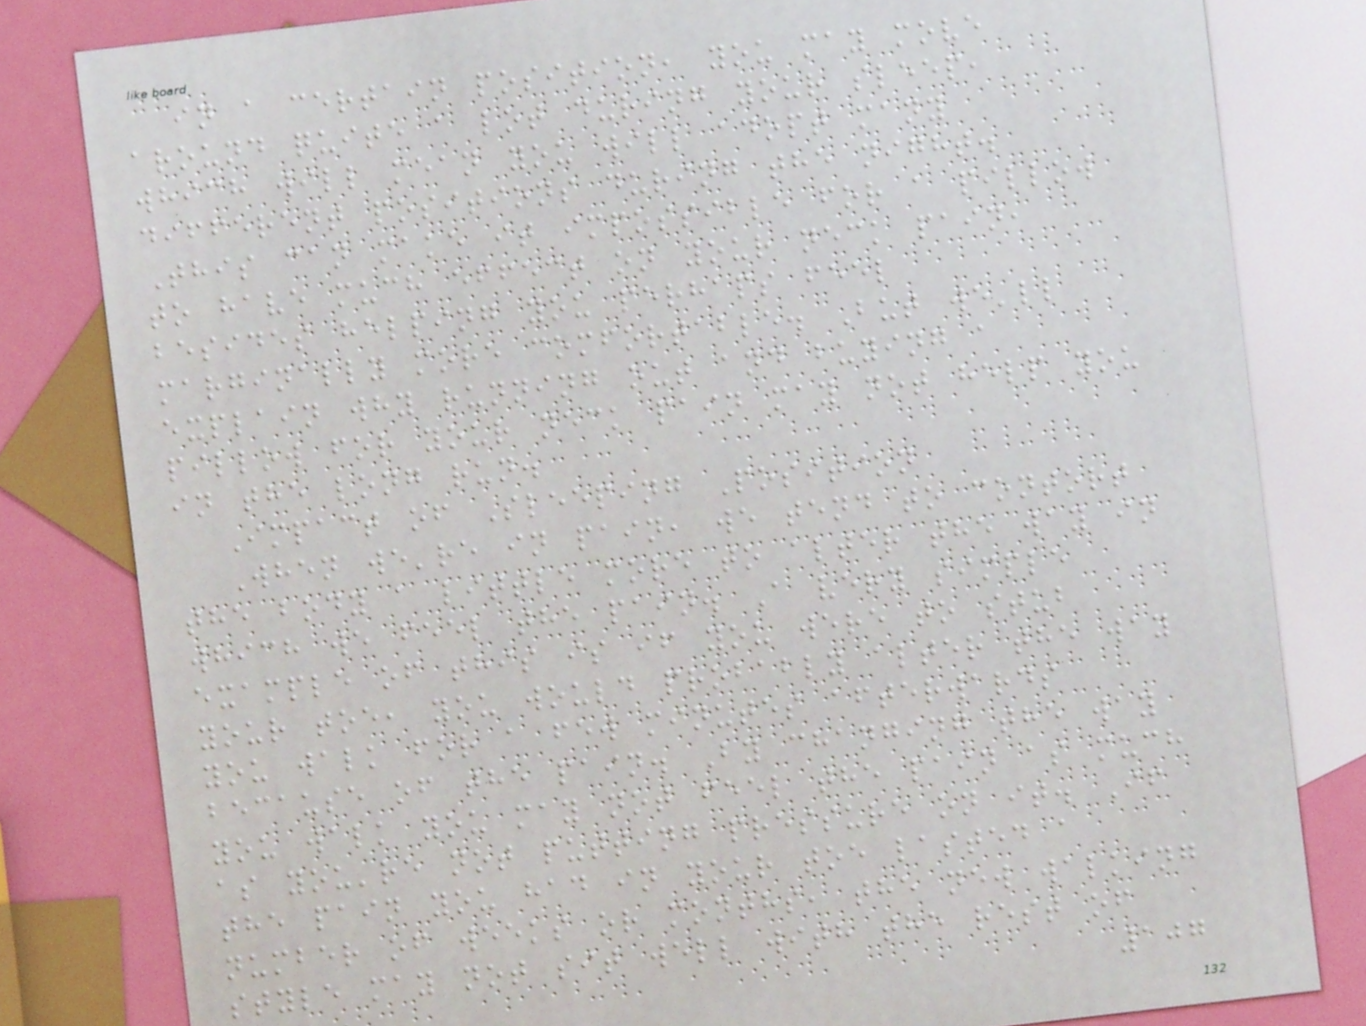in a certain position, you may move
around quite a lot during your sleep,
which will mean you will adopt many
different positions during the night.
This can make it impossible for a pillow
to have much effect on your neck pain,
besides helping you perhaps feel
marginally more comfortable. But we'll
explain why running out and buying a
pillow for your neck pain may not help you
in the long run.
Impact of Sleeping Position
When we're in pain, we tend to contort
the body a little more to alter the way in
which we feel the pain. A very simple
example of this is if you were to stub
your toe, you would probably alter the way
you walk for a few minutes afterwards
because of the pain. By changing the way
you walk you may not feel the pain as much
as you're not putting pressure on it. If
the pain you had in your toe lasted a
number of weeks or months, the new walking
style may not sit well with the rest of
107
